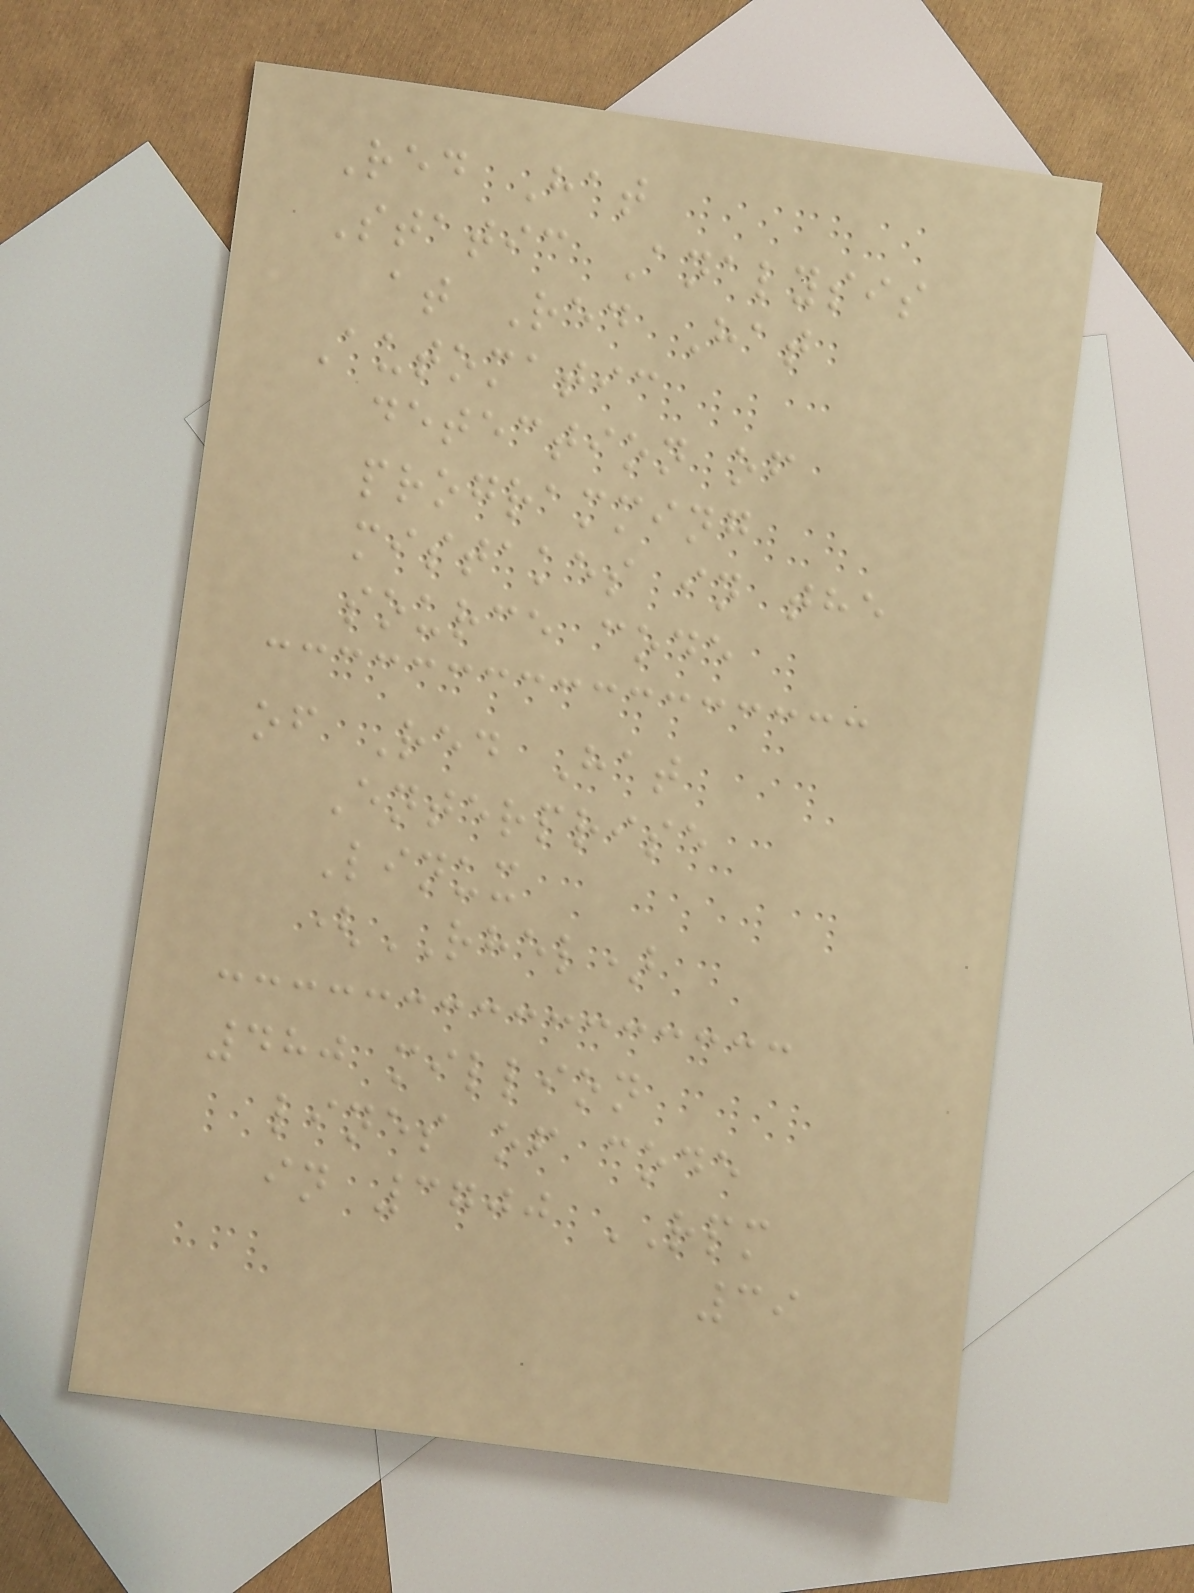Red Hat
Static Analysis
at Red Hat
Automatic
detection of
programming
mistakes in the
source code
of Red Hat
Enterprise
Linux
(RHEL)
480 million
lines of code
in 3700 RPM
39
